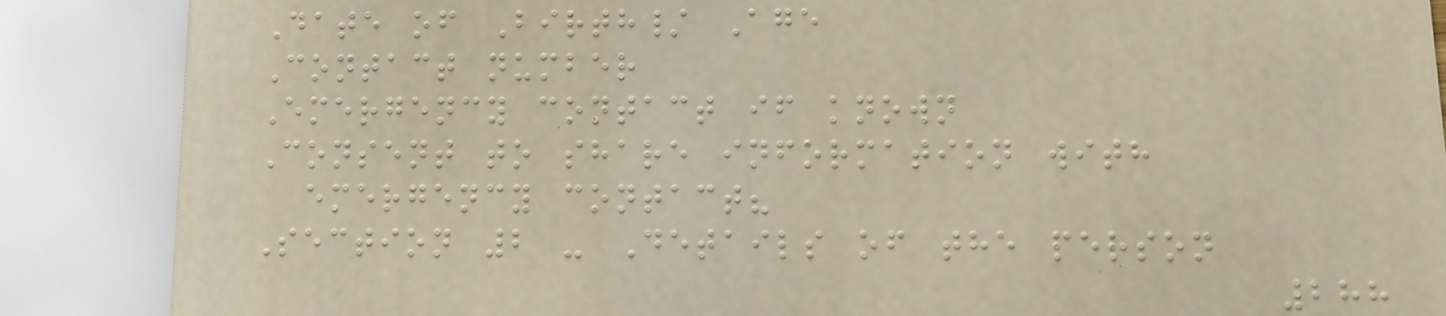Date of Birth/ Age
Contact number
Emergency contact if known
Consent to share information with
emergency contact?
Section 2 - Details of the person
288
